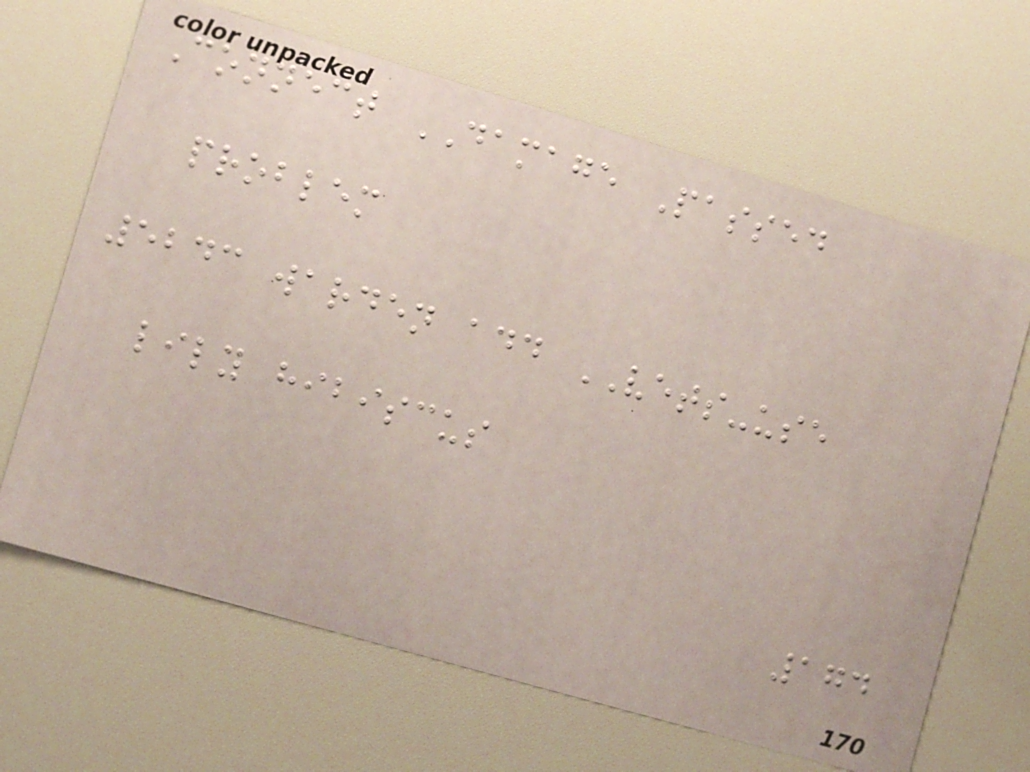Connect DAMAGE Passed
problem
5243 warden add VETS-use
lily hibiscus
174
